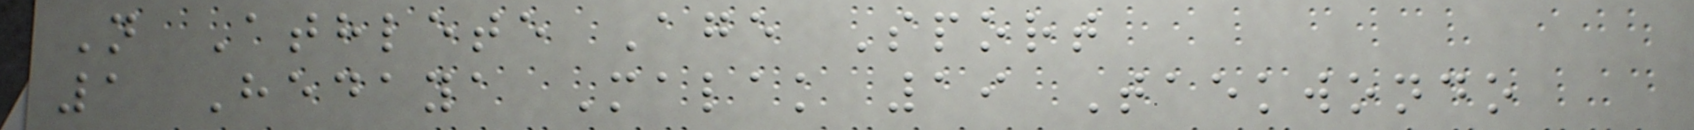N Athlete Age Sport
1 Hedaya Malak 19 Taekwondo
